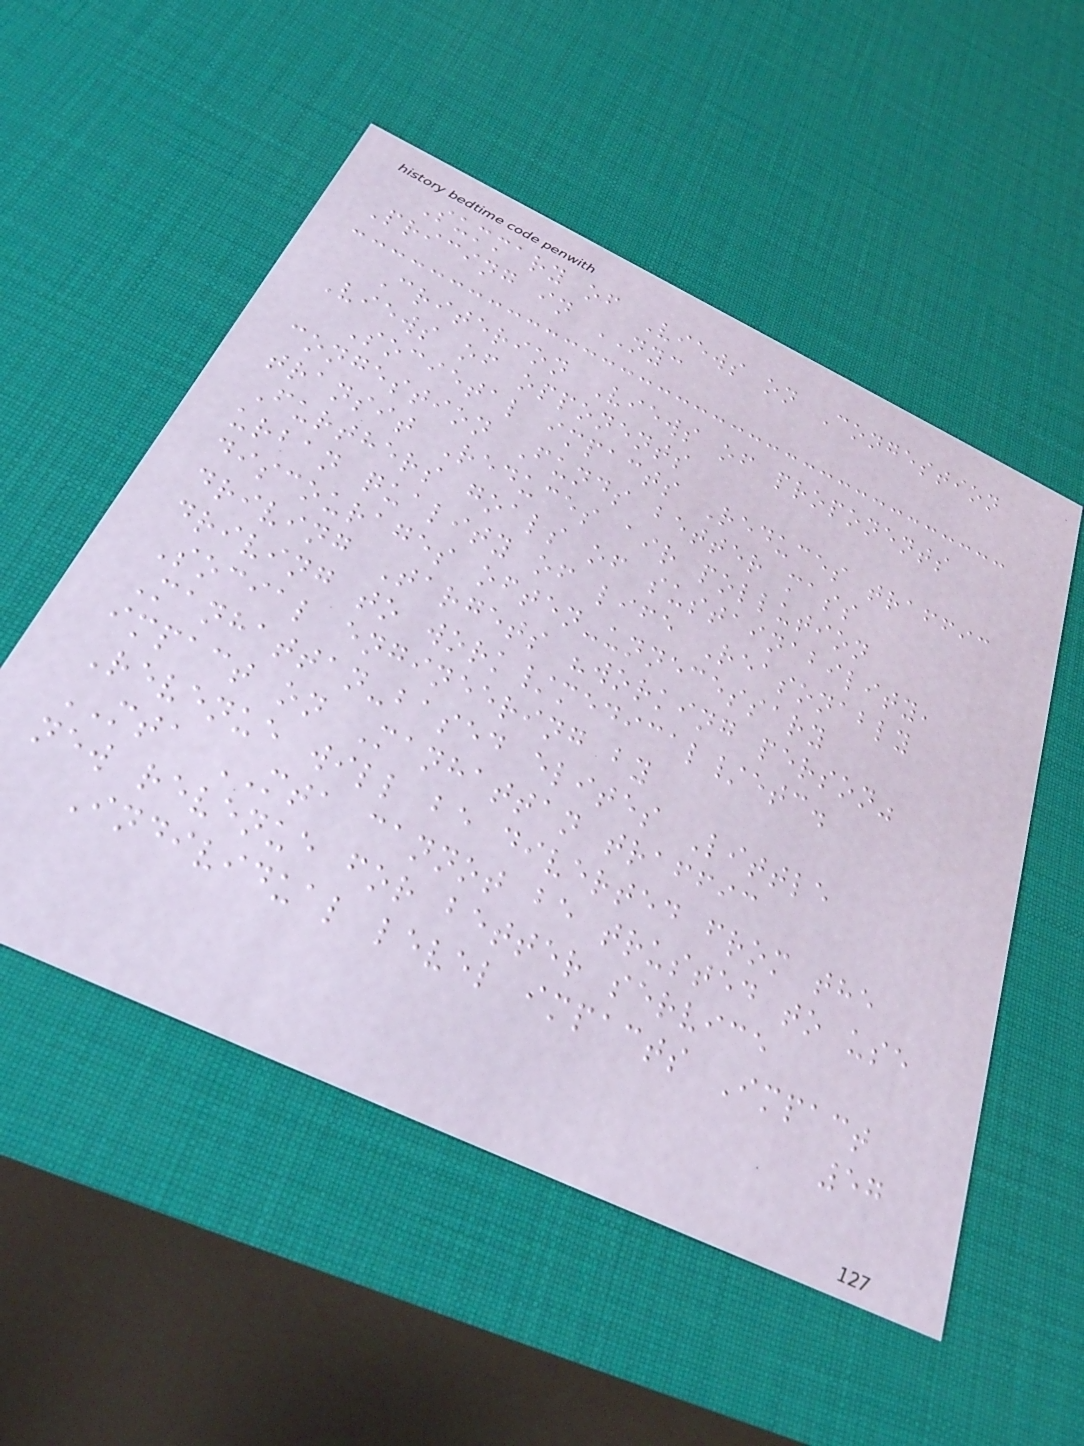Summary of Views on Congestion
Pricing in NYC
Criterion Views of proponents
Views of opponents
Societal impacts Reduces traffic
congestion Funds better mass
transit Reduces air pollution
Furthers goals of sustainability,
urban quality of life Reasonably
discourages often-unnecessary
driving Targets "working person"
driving to work/medical/etc.
Social engineering by
Manhattan-based elites Little
impact on Manhattan traffic
Revenue will be diverted from the
MTA MTA cannot be trusted to use
new revenue for better service
Individual level impacts Impact
57
